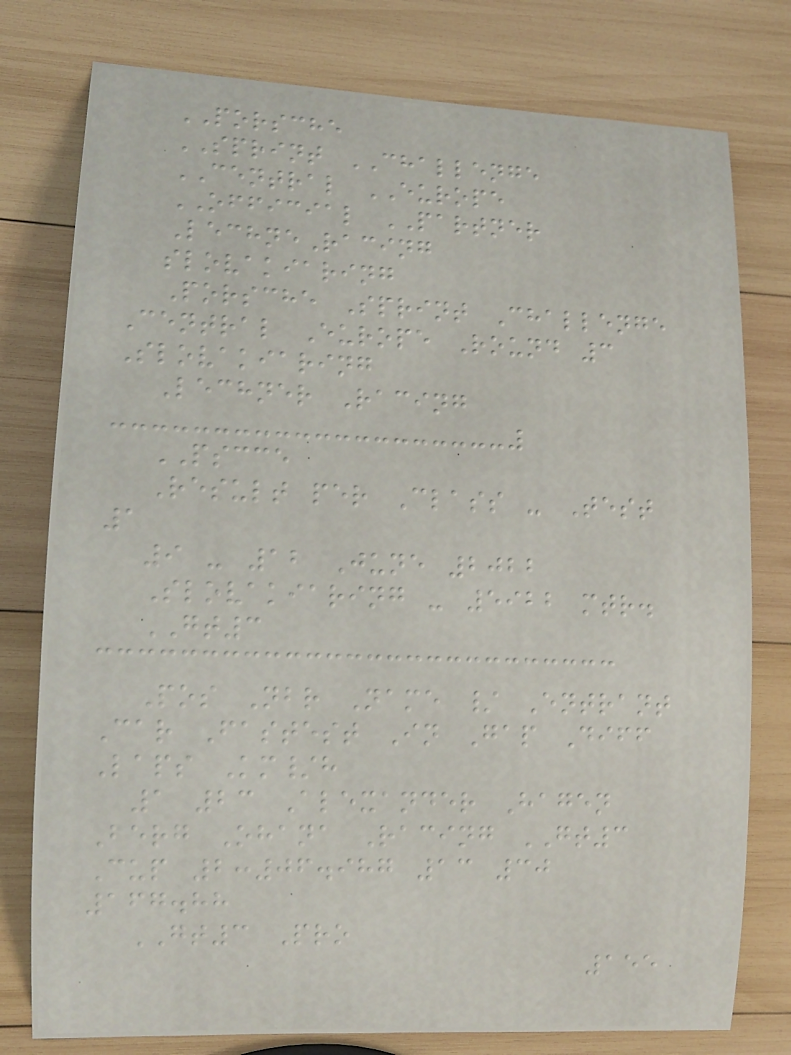PORSCHE
SPRINT CHALLENGE
CENTRAL EUROPE
OFFICIAL PARTNER
LechneRacing
slovakiaring
Porsche Sprint Challenge
Central Europe Round 3
Slovakiaring
Lechner Racing
PSCCE
Result per Class - Test
1
9 - 12 June 2022
Slovakiaring - 5922 mtr.
GT3
Pos Nbr Name / Entrant
Car Fastest In Gap Diff
Laps Km/h
1 23 Alexander Hagen
Berg Ohana Racing GT3
Cup 2:06.987 13 30
167.88
GT3 Pro
155
